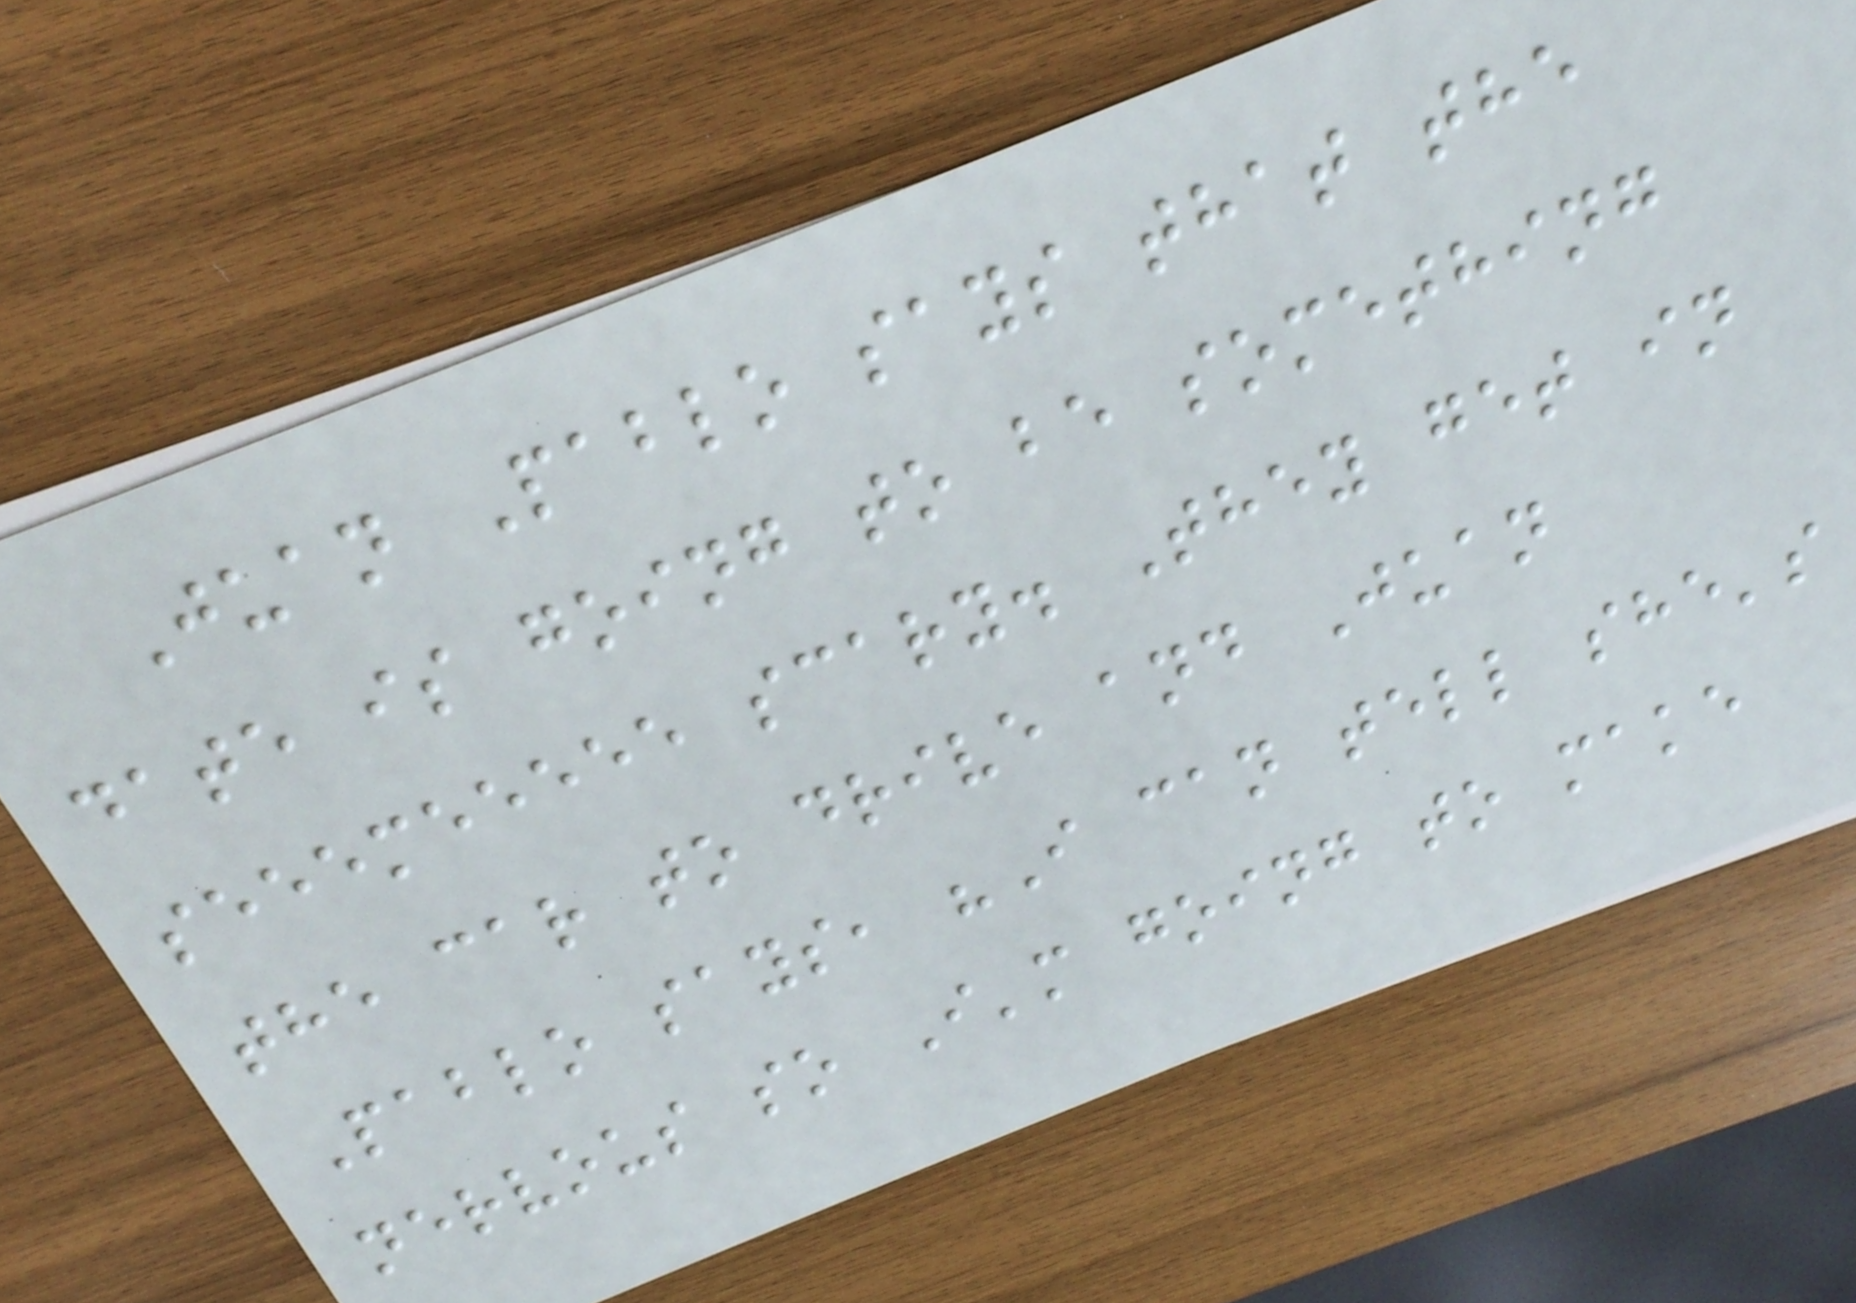Juan Pablo says that the
date is going to be something
seeemeeeee scary. They get in
the car to drive and Juan
Pablo says, "I can tell she's
nervous so I'm going to make
